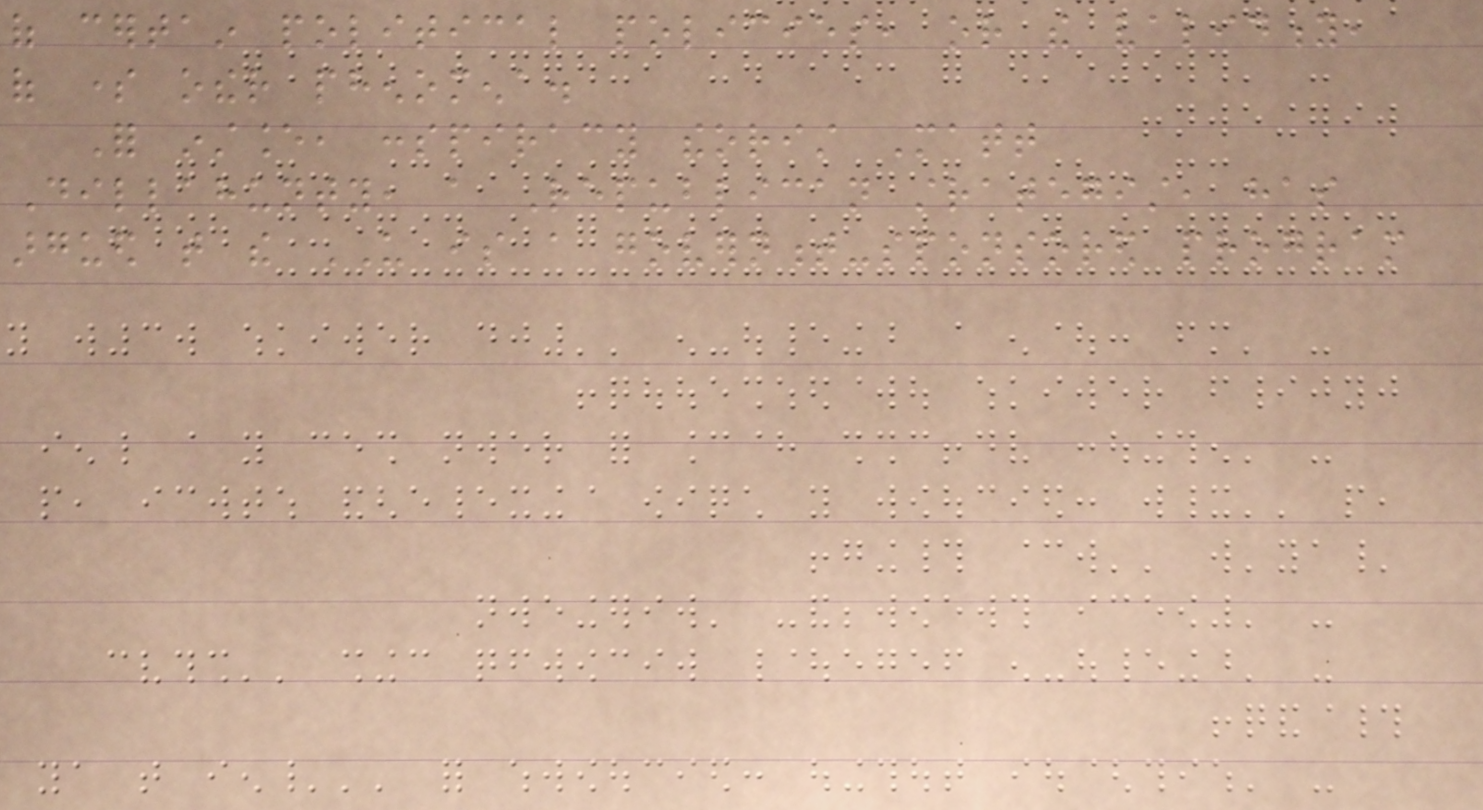of certain political policies, or the validity,
of some other phenomena.
For instance, conspiracy theorist Matt
Dillahunty, a Republican strategist, has
argued that the US is a government-sponsored program
